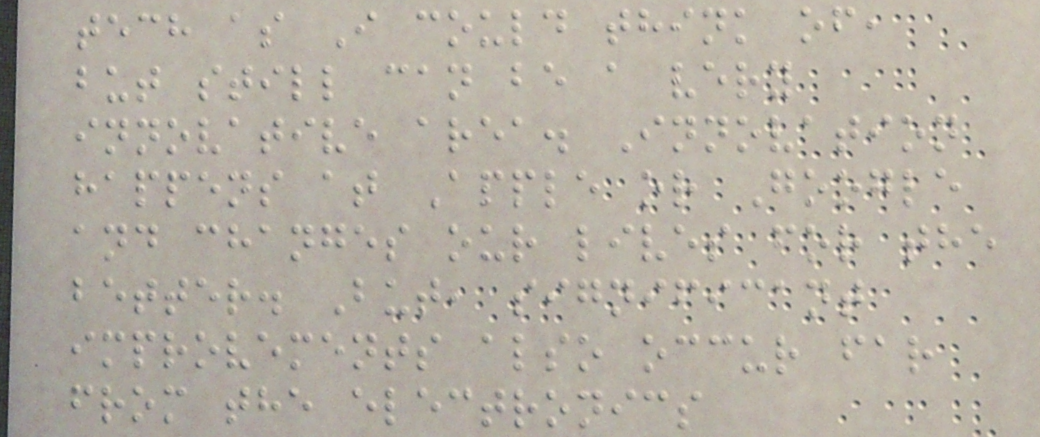tech as I could think of,
but still can be a very
innovative area. Innovation
happens at Apple or Google
and changes our lives for the
better. But, significant
improvements also occur far
from the electronics
